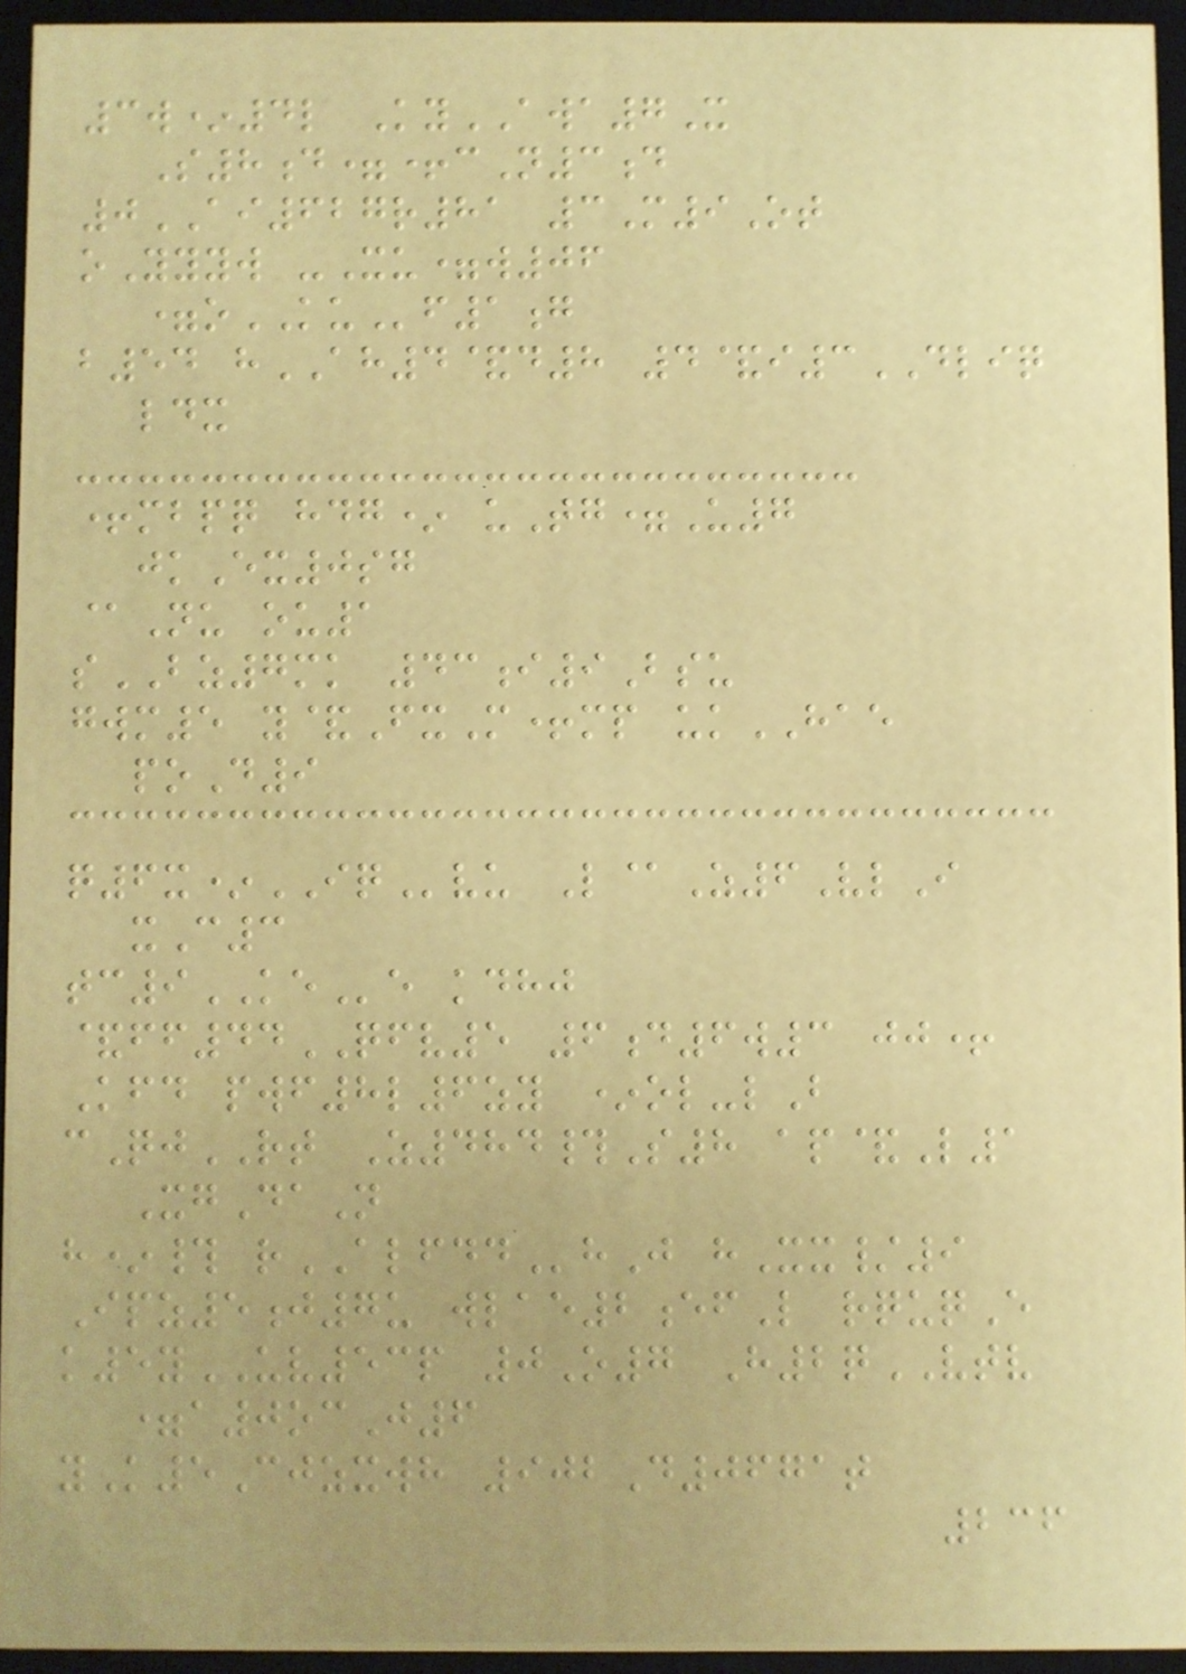3w*4l KyAWA7X
S8d=+cN3d
0AI627r81 3M9Ot
oYyyw -Xu=w06
=oKUf1g
b54 hAH4&d8 4&i3DLIQ
ldx
+mbpq hdg* uTg=U7
jkEx0sg
@Nu ou1
sBZ7mk 43i9Bsu
gwm5 y&FxM+mp ukHAE
poD9
q6x*IQvu L@Z6VlI
xC3
tc9KEe kdhj
&ff44QFV5 6d6w3 jj+
Kfd pwf8l6zy *ol-lB
cQjRT Z484#S8 ap&L1
XgDaN
h*# rALFDDhJ hXx/9
Ipz5j7u wlae2efL rquqE
k5yUV53p 0O7 H2qVTV
=a0ocJ6
yK5Cjzxwh 902D0671t
236
